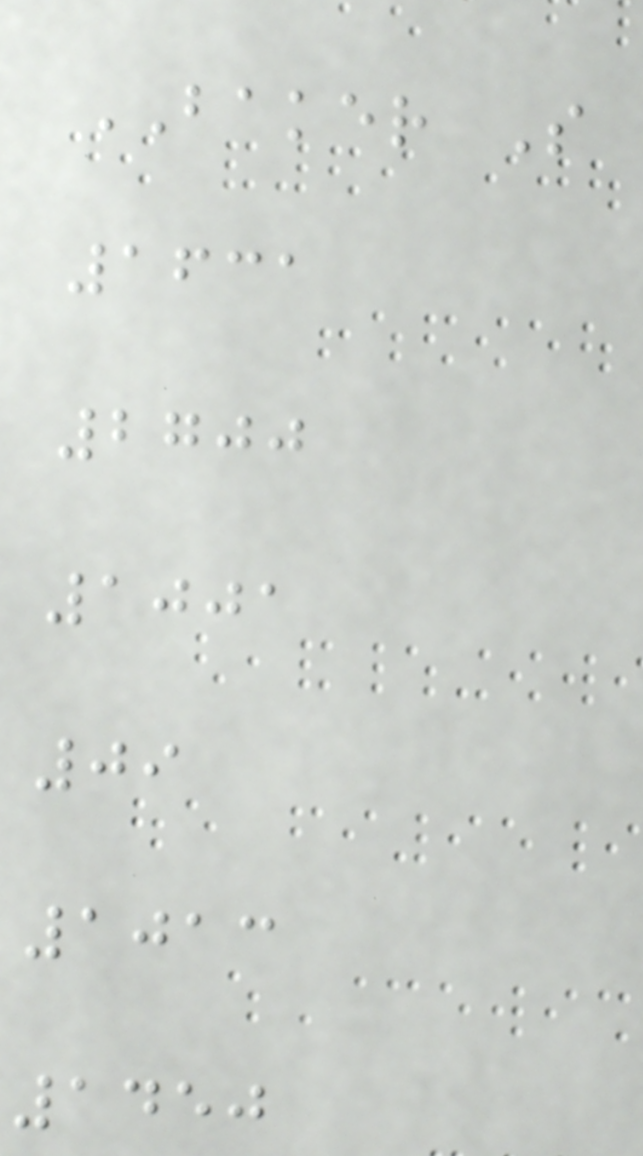BAKER S
1631
2700
1001
09
1013
1450
